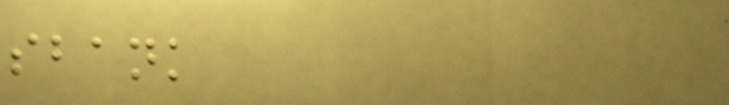sbank
